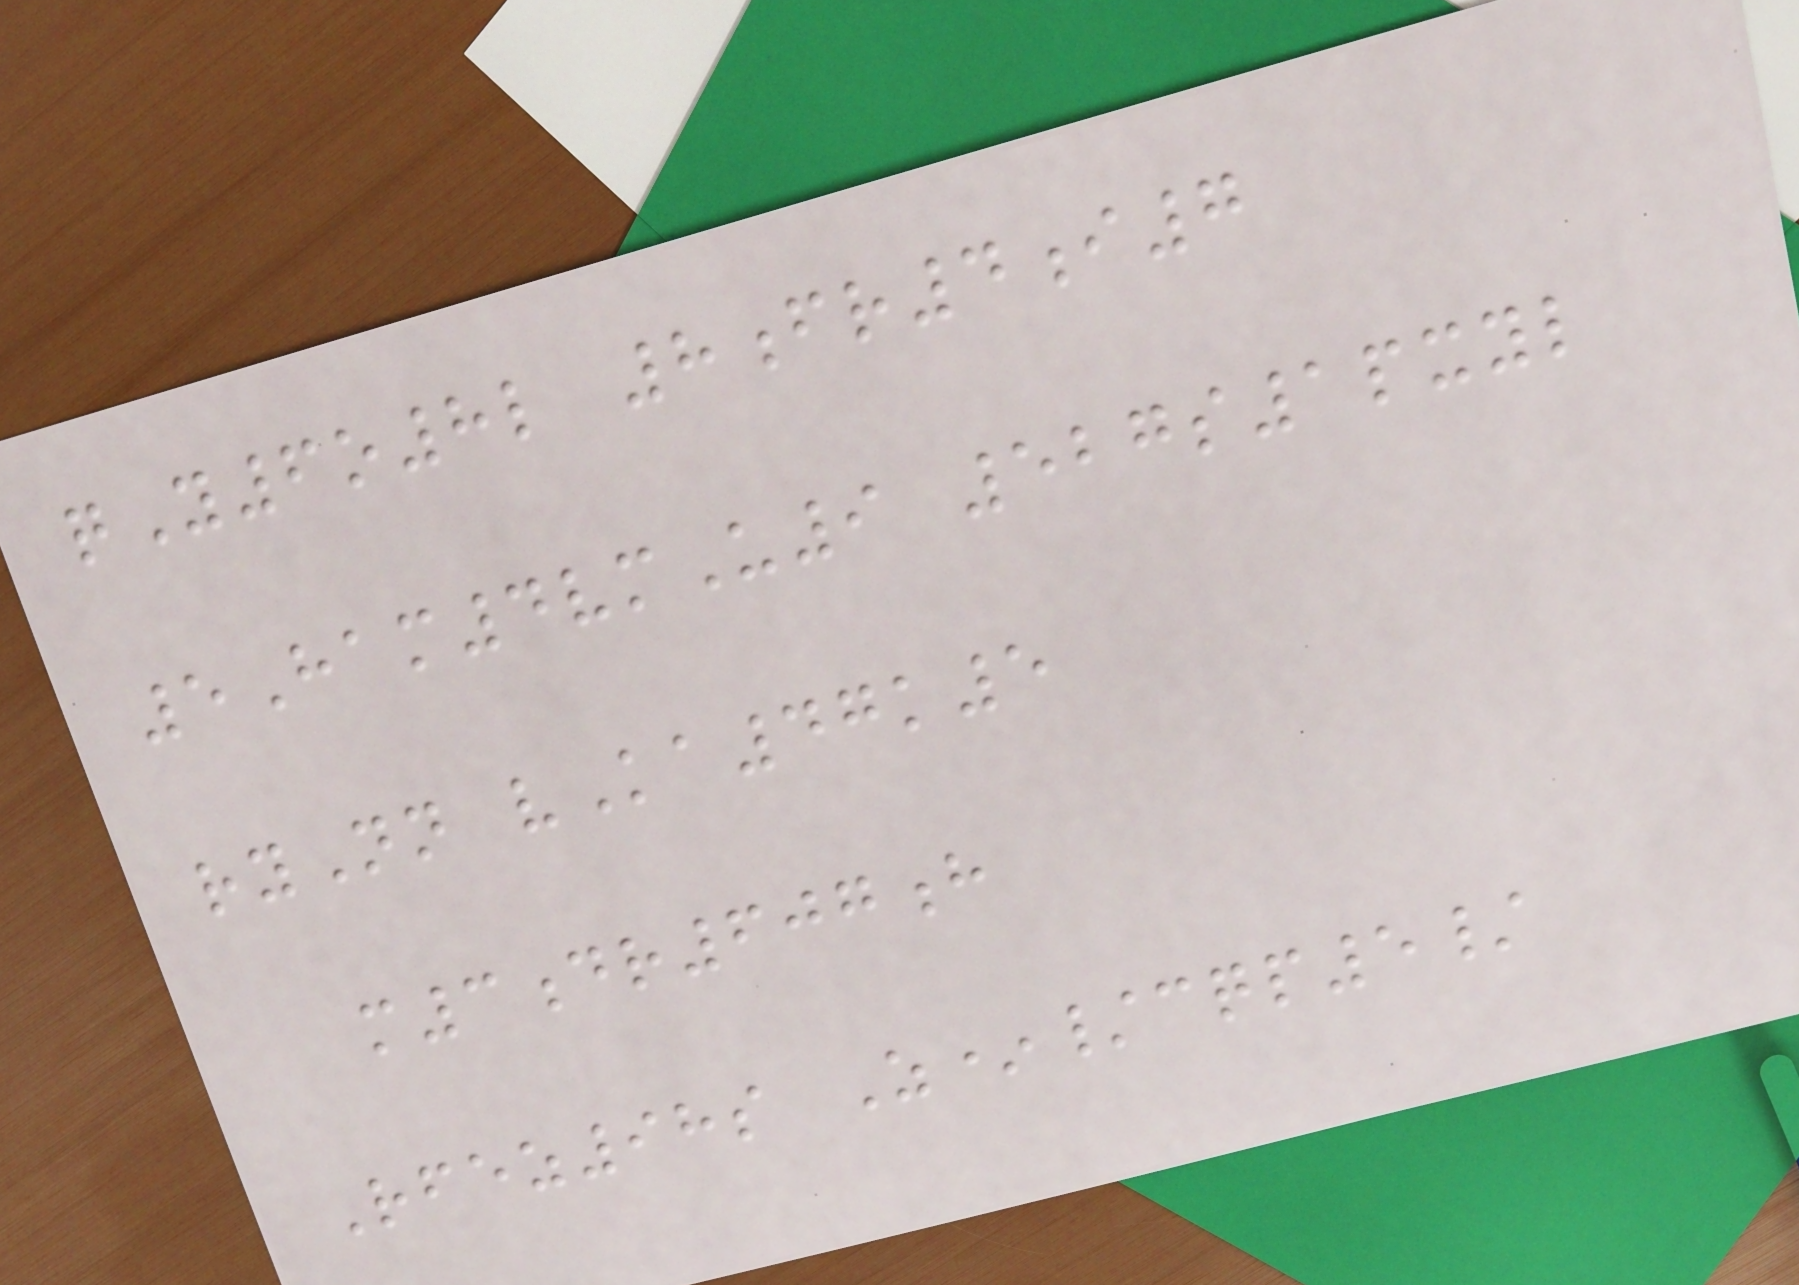qY6o8l 8fr4i7
5Ham4vmU9 527s1pxyl
ryNn vKa47k5
m3dr607h
Rfez98s Z*/cqp5/
